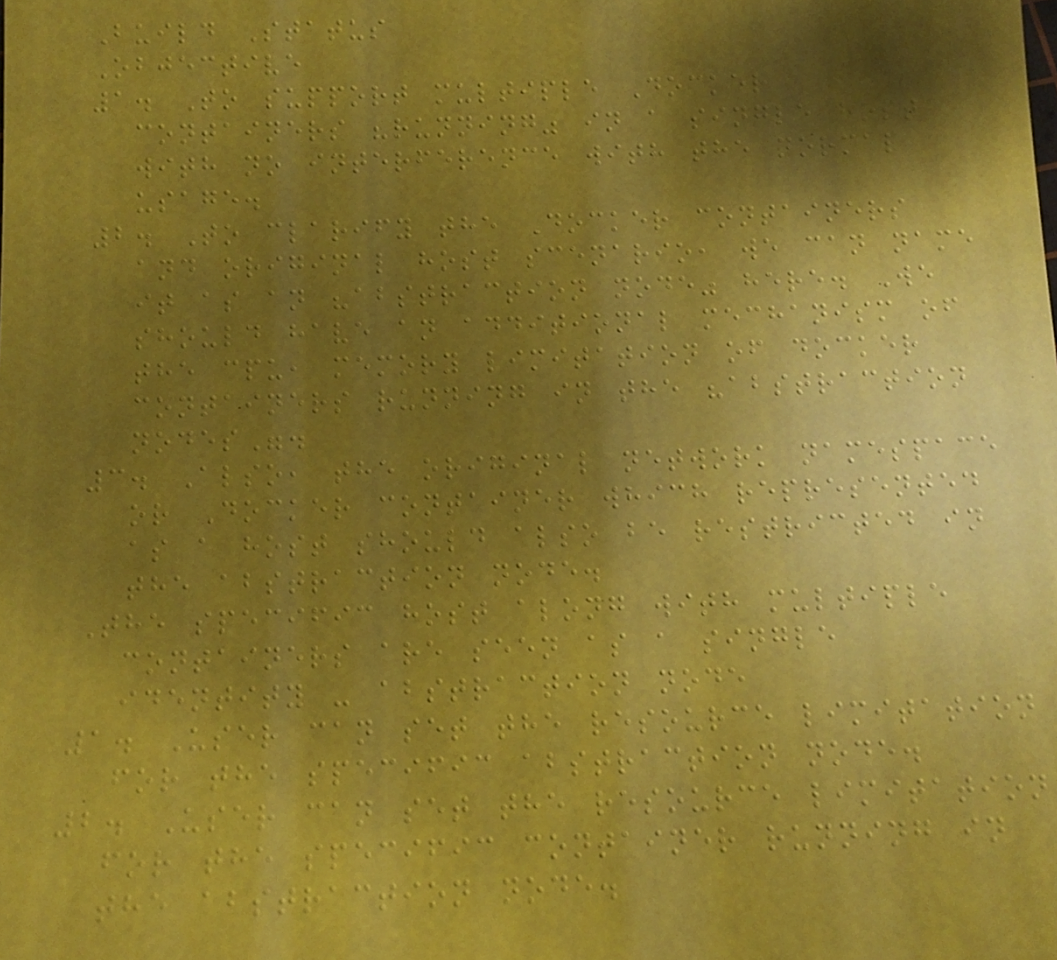Build Status
Objective
1. To support multiple Docker
containers "running" in a single host
with no interference with the normal
usage.
2. To clarify the Docker containers
and original host scenario, we can name
it as an "abstraction node" here. We
should have an additional mechanism of
the cpu, memory limitation of docker
containers running in the "abstraction
nodes".
3. Also, the original network namespace
or Docker container which represented
as a host should also be restricted in
the abstraction node.
The specific host along with multiple
containers are seen as a single
identity - abstraction node
1. User can set the resource limitation
for the specific abstraction node.
2. User can set the resource limitation
for the specific container running in
the abstraction node.
